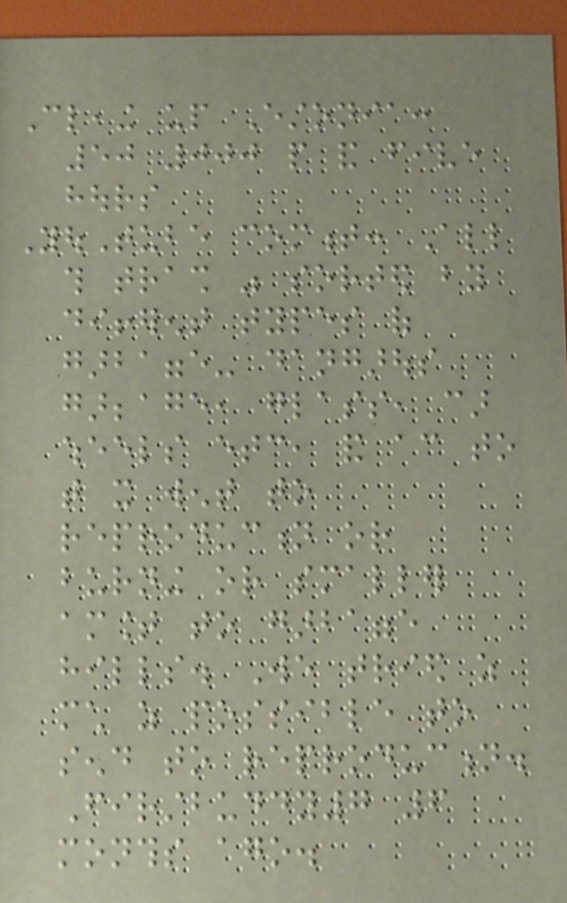Cleaing up Estonia:
50 000 people and five
hours
YouTube comment: All
this trash was sorted by
different types of
garbagge- dangarous
garbbage, glass, car
wheels etc, and according to
that it went to
reproduction or
burning or smaller
amount to garbagge
hills. We tried as
much as possible to
send to reproduction.
Firstbuddy7 6
months ago.
